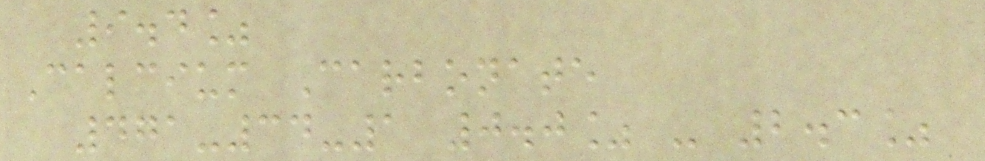9.4%
Calcium Carbonate
471-34-1 0.0% - 2.3%
